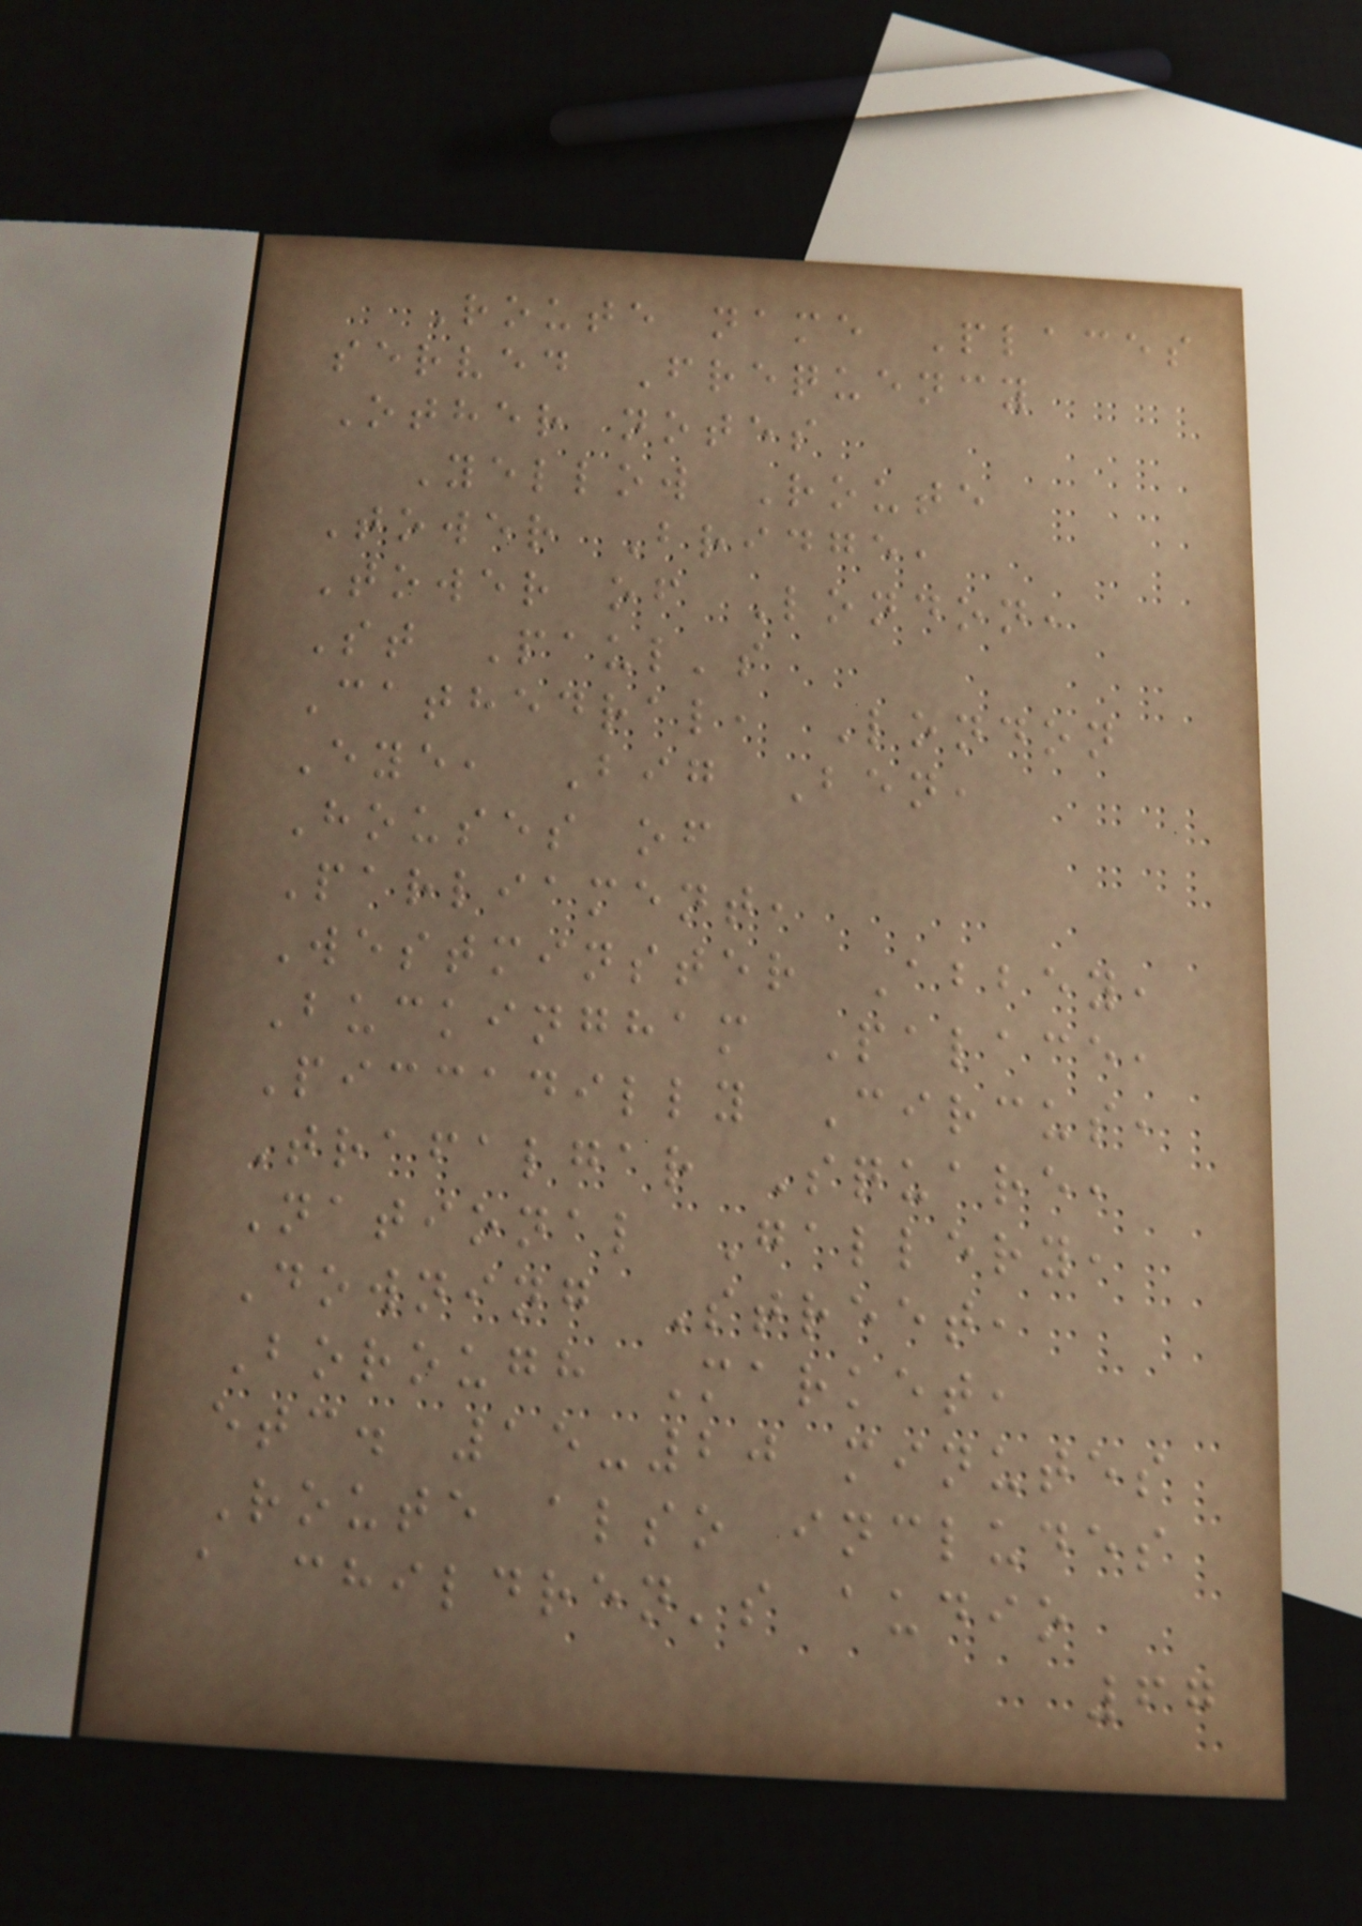Route name Places
served Frequency
Other notes
Yellow Route
Tower Bridge,
Tower of London,
St Paul's
Cathedral, London
Eye, Big Ben,
Houses of
Parliament,
Westminster Abbey,
Buckingham Palace,
Piccadilly Circus,
Trafalgar Square,
National Gallery,
Downing Street,
Borough Market,
etc. 15-20 minutes
Route also includes
a children's audio
67
